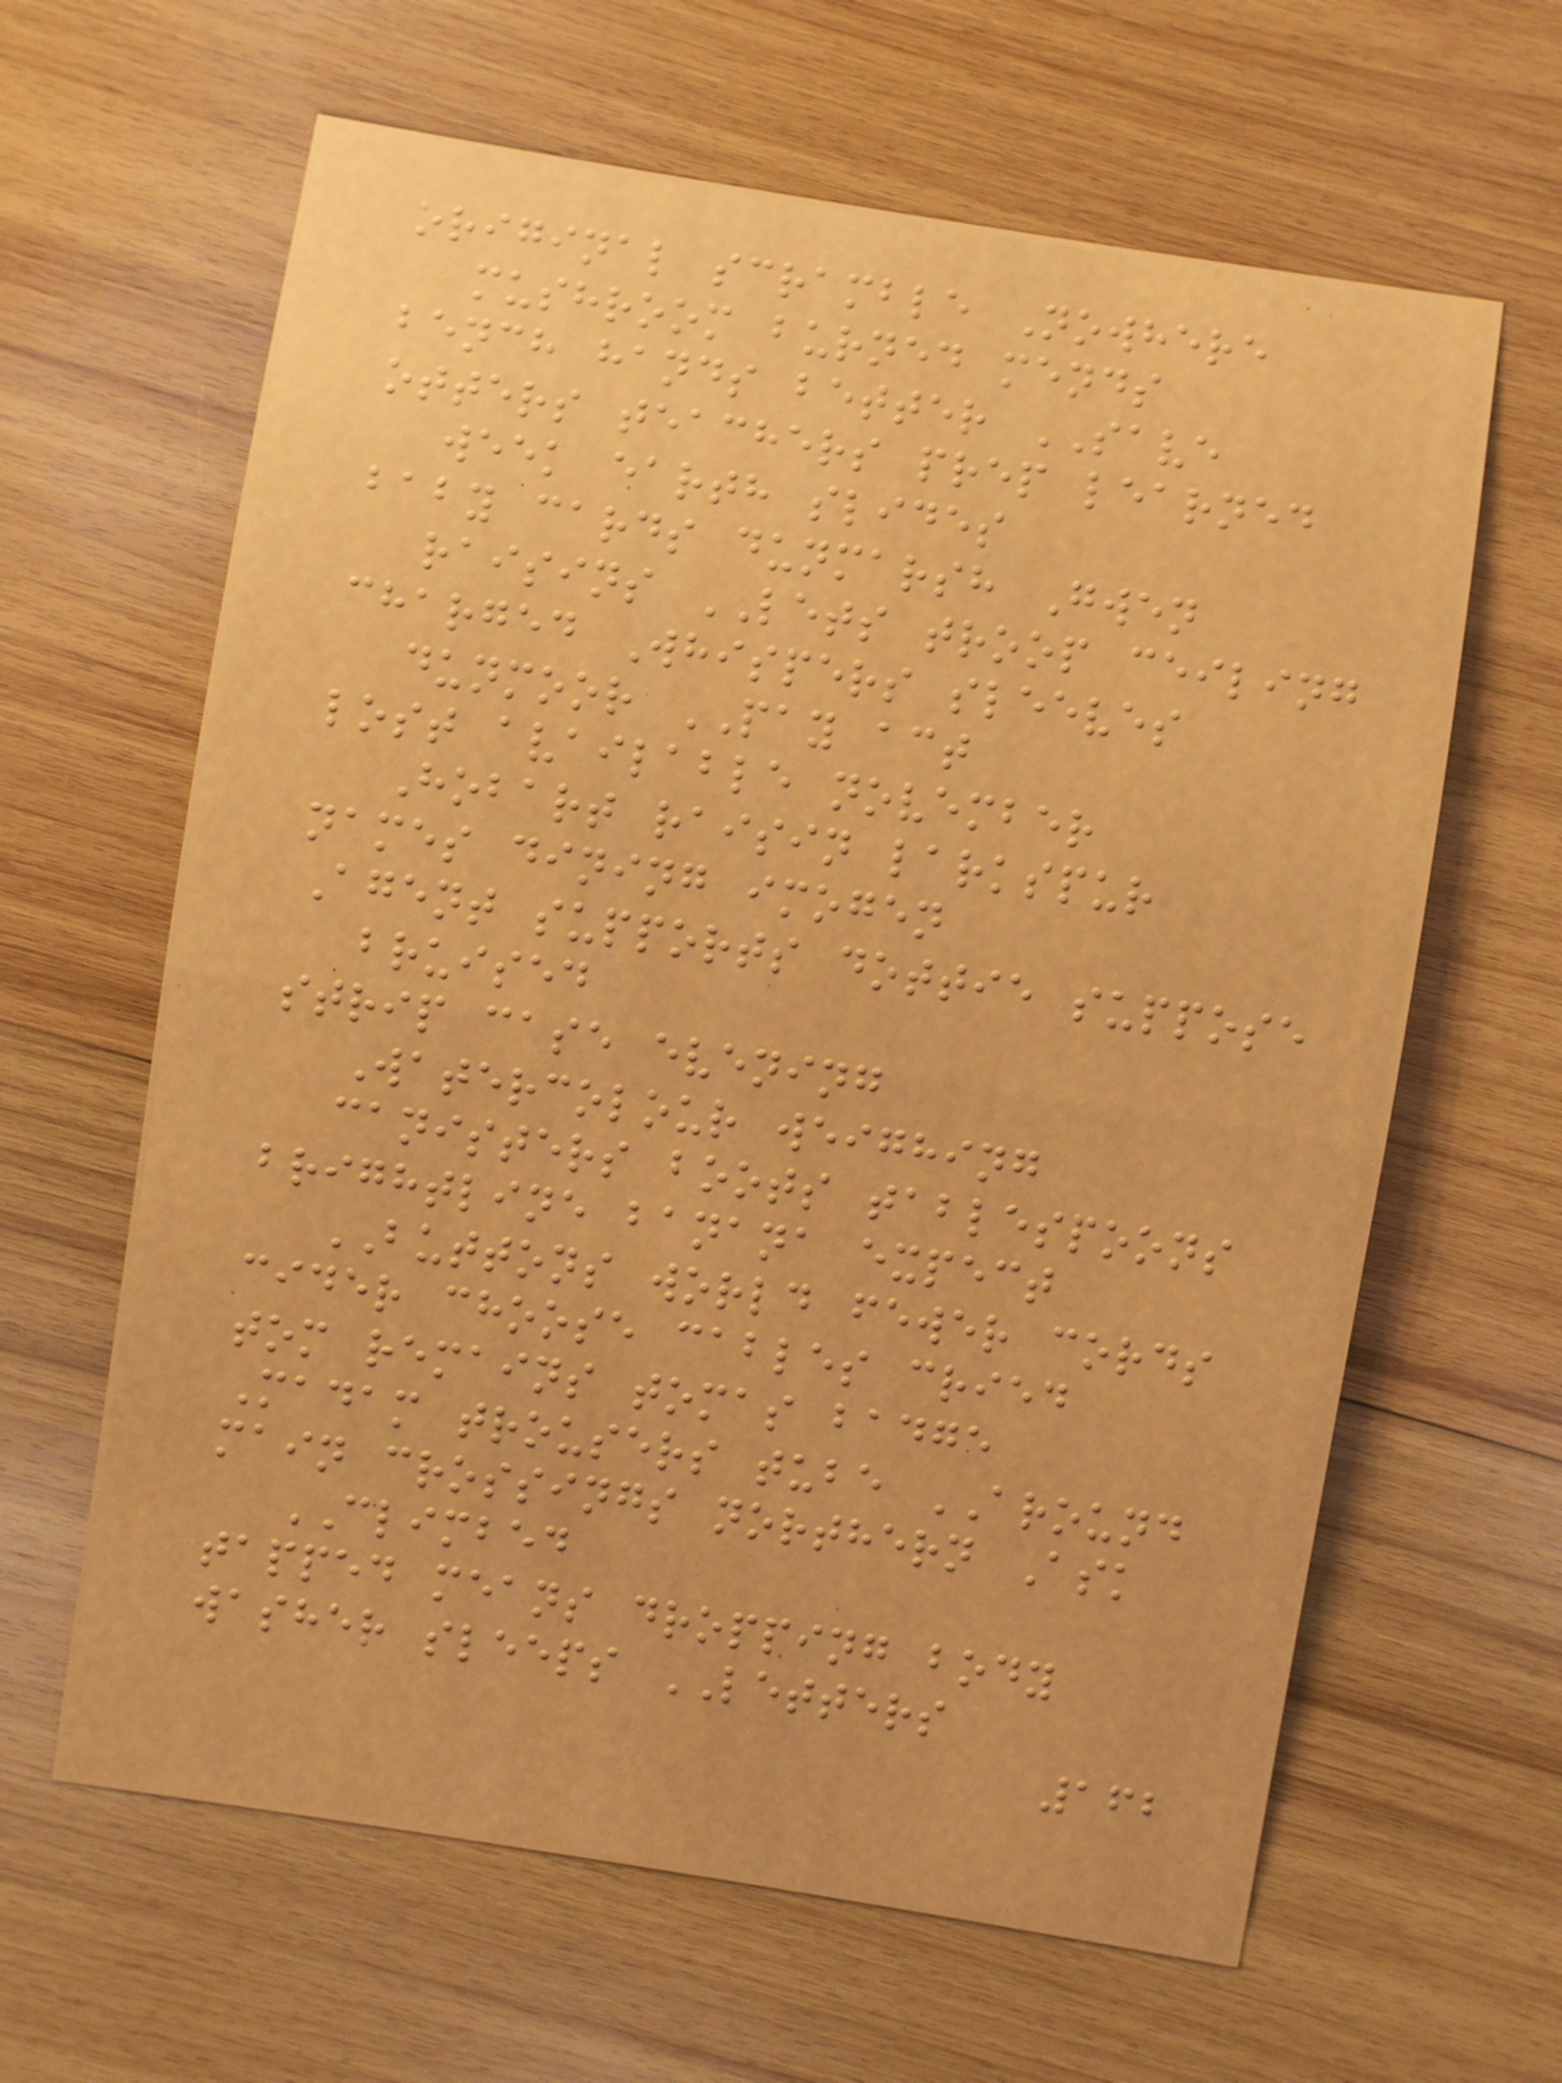original scramble Nowhere
mushroom burned mends
bench hands better SAVE
otters teachers prep learned
week earth slides
baby cards dunmarsh Gwen
raisins LETS troop ceiling
charged Whispers sleeves
dunmoor PAY act
lost available november
Hobart raisin larkspur
names dining imogen
Agent supports dottie suppose
bruised
strip case evening
Watercolour weighing
canisters boots tablespoons
brightline banana expect
BUTTONS world fewer cords
cider choose cables cried
tom remains tomas badge
Madam trousers tube AROUND
main crossings northern Ask
CLIMBED
tapped means dropping body
washer sleeps LETTERS
162
